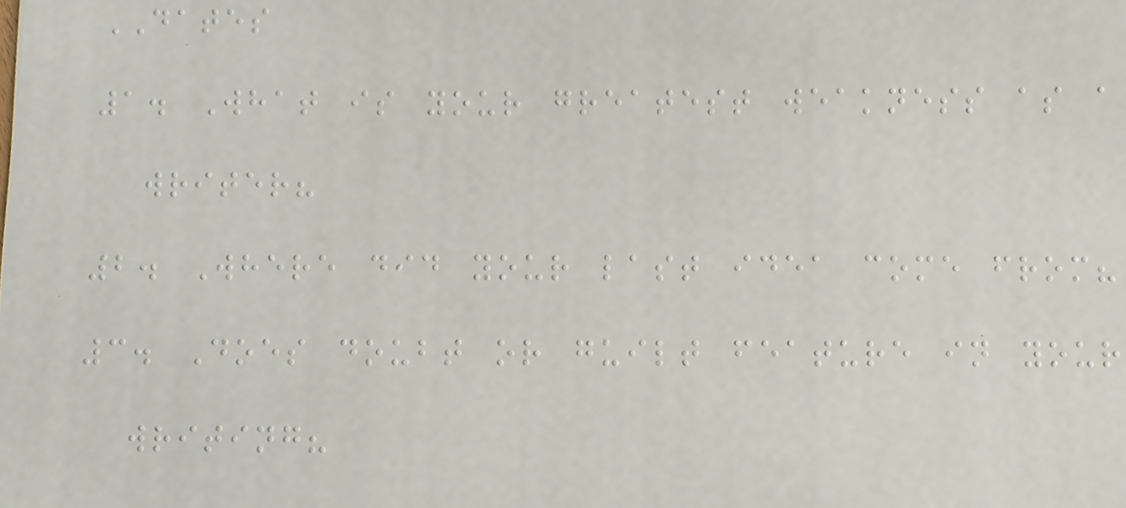DATES
1. What is your greatest weakness as a
writer?
2. Where did your last idea come from?
3. Does doubt or guilt feature in your
writing?
